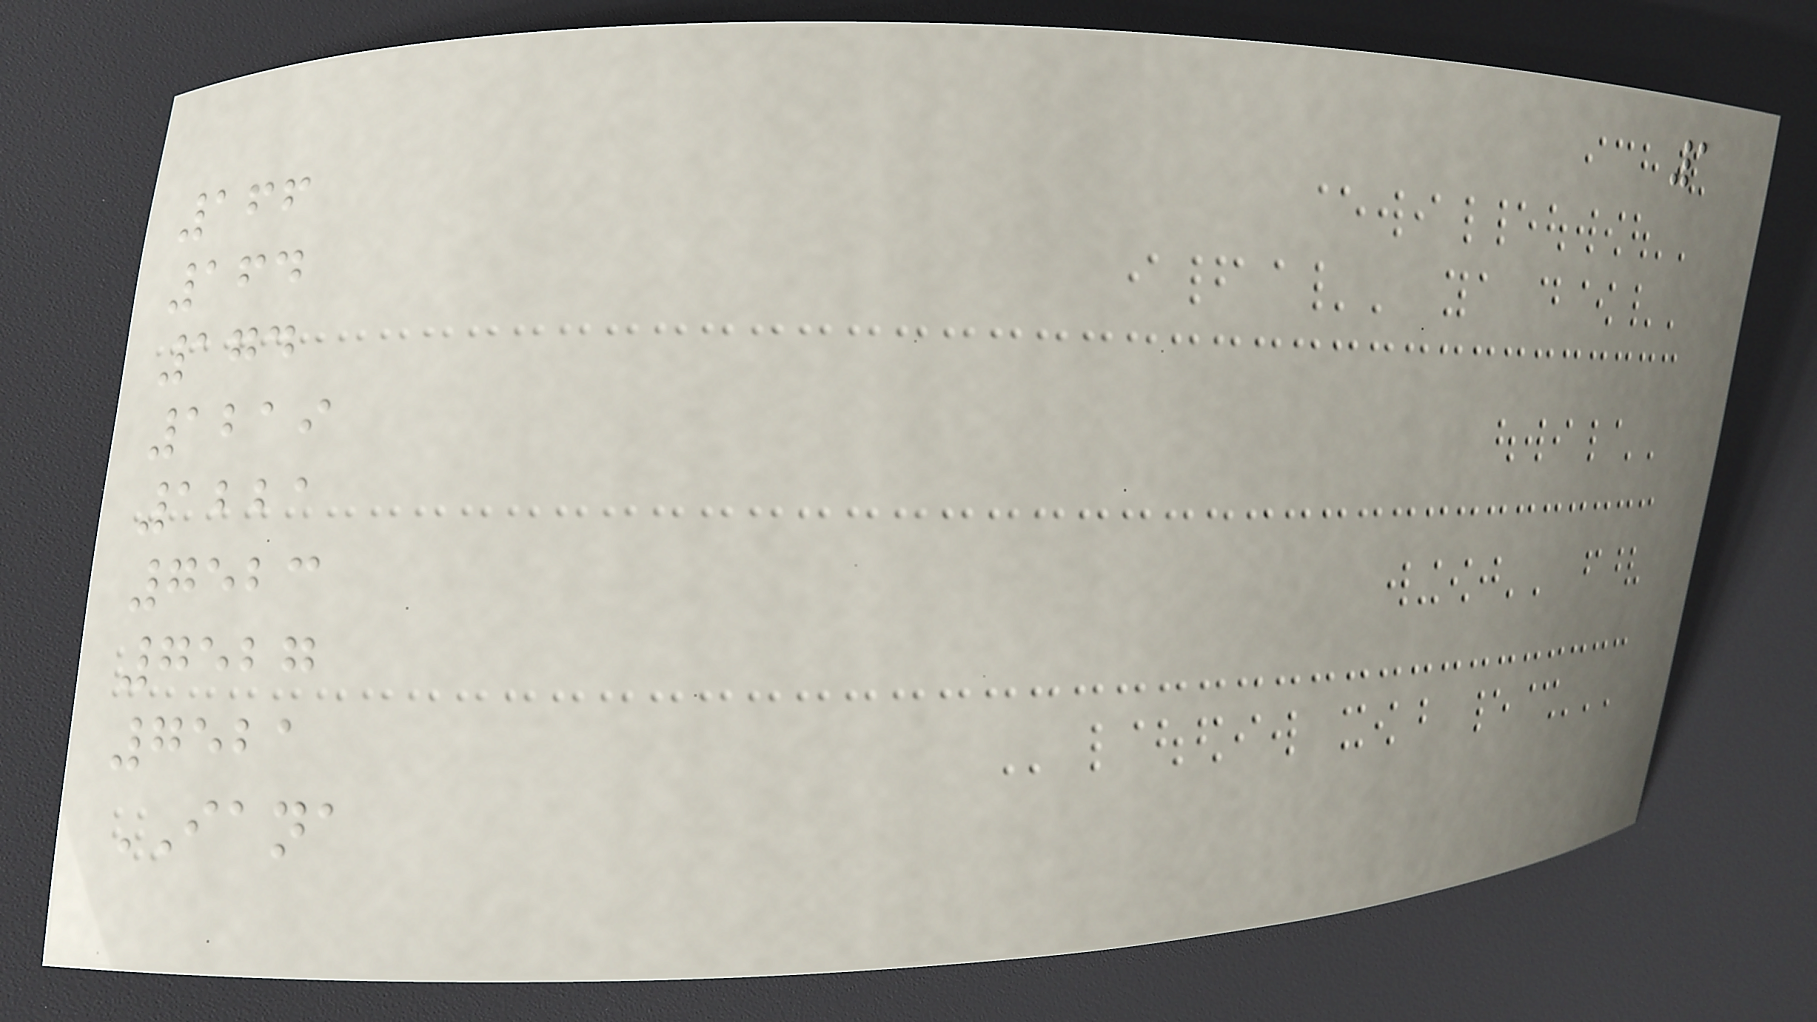1
166
164
174
1219
1221
7523
7527
7521
IANA
